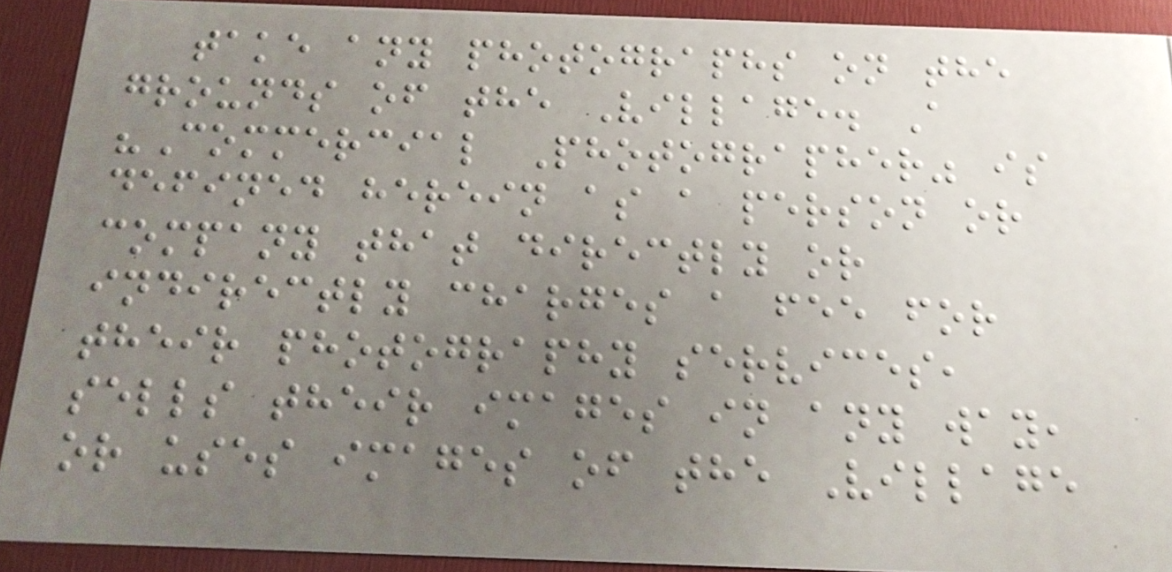take any photographs on the
grounds of the Village. A
"Commercial Photographer" is
defined herein as a person or
company that directly or
indirectly charges a fee for
their photography services,
sells their images in any way,
or uses images of the Village
